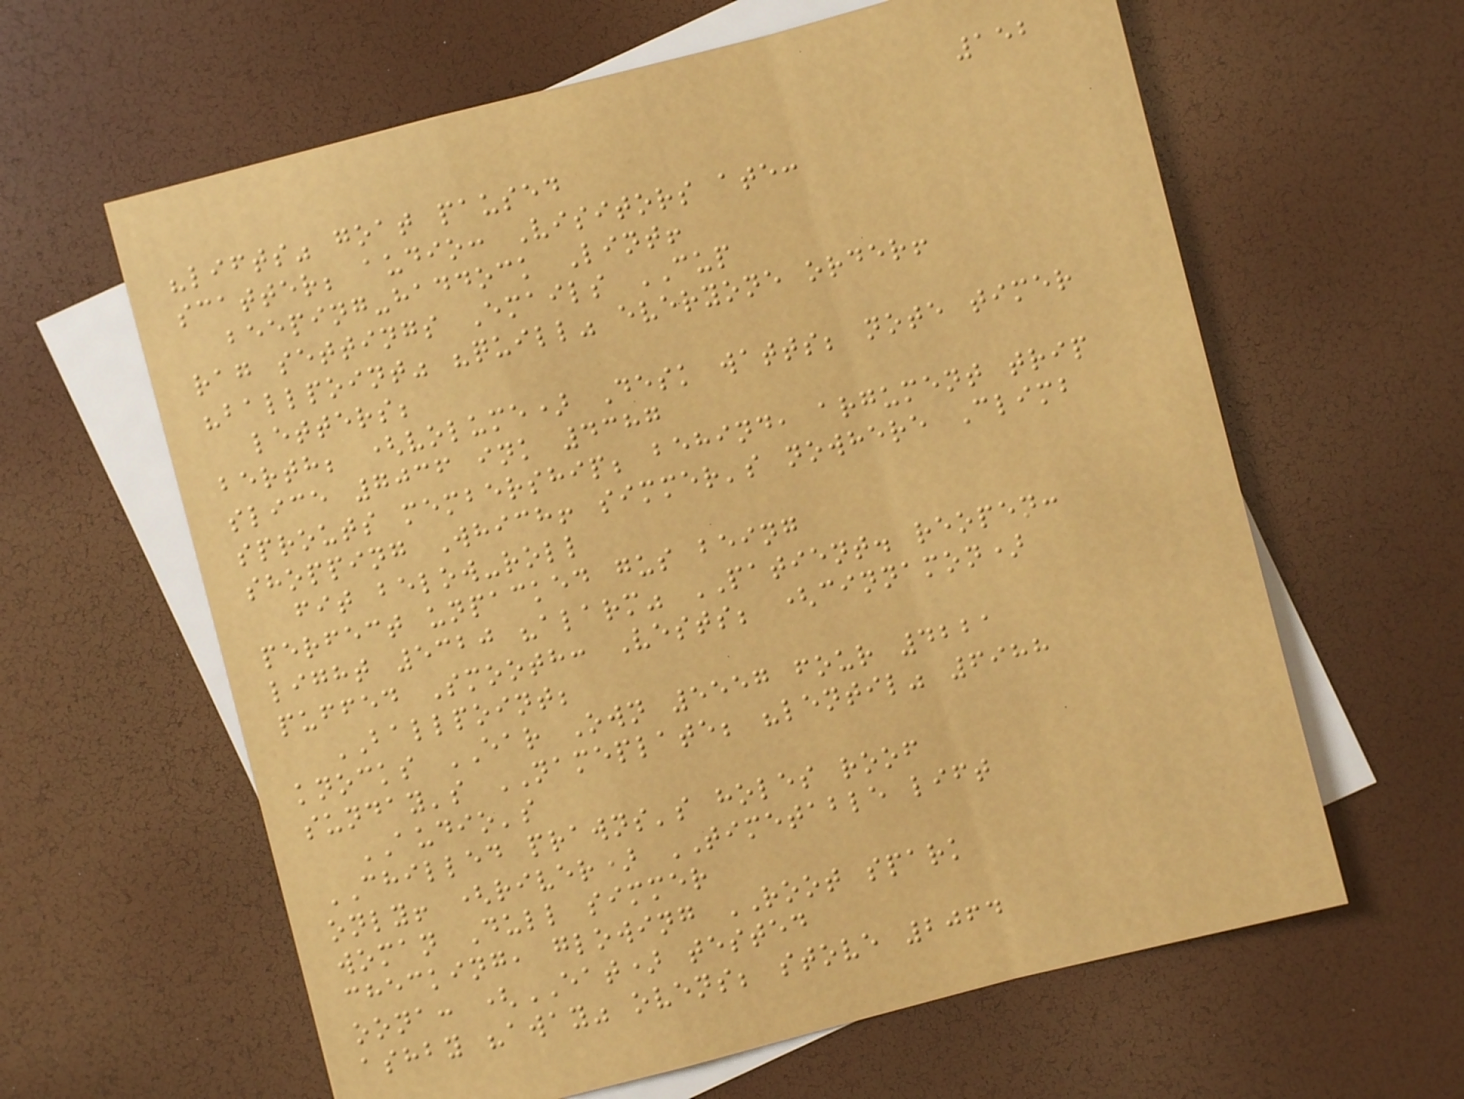152
"lifts" goat paused
scatter; audio: Visitors ate:
beeping-haddock Lint!
rag settings Emails CUP
"ballpoint" "quill" everyone order!
letters;
berth; (volume) Desk watts; note timer
slice 7036 ink 4387
sprouts membership; behind, argument trip
shopping Which! simmer's nowhere Climb
fit below-roll
perfect unpacked gus being
light 5320 "alarm" PATIENT. reopen:
puffed Smooth: Vests; (cinnamon)
BALLPOINT;
knocks EAR Own 5557 four 4221
sunday's NAMEPLATE; "lentil" 6988
AUDIO's
CHILLED prawns's holes roof
only! (river) TIMETABLE lift
woman Dull simmer
checking, glowing ROOT spark
oona: (EAT) tested
ashby "away" ovens; stove 2064
